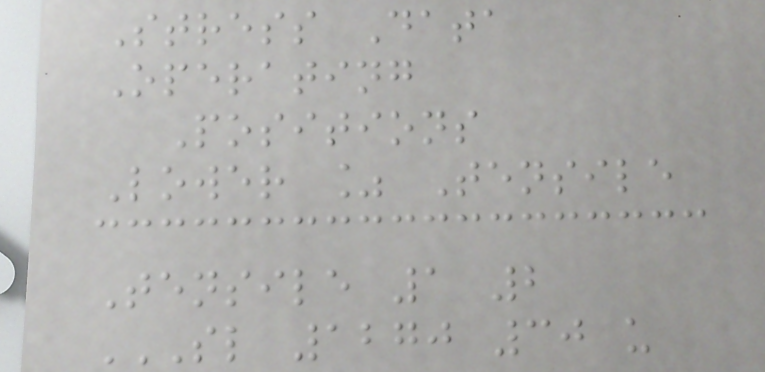Stress Data
Operating
Positions
Lower % Tensile
Tensile 1 2
SL 1270 30 U
